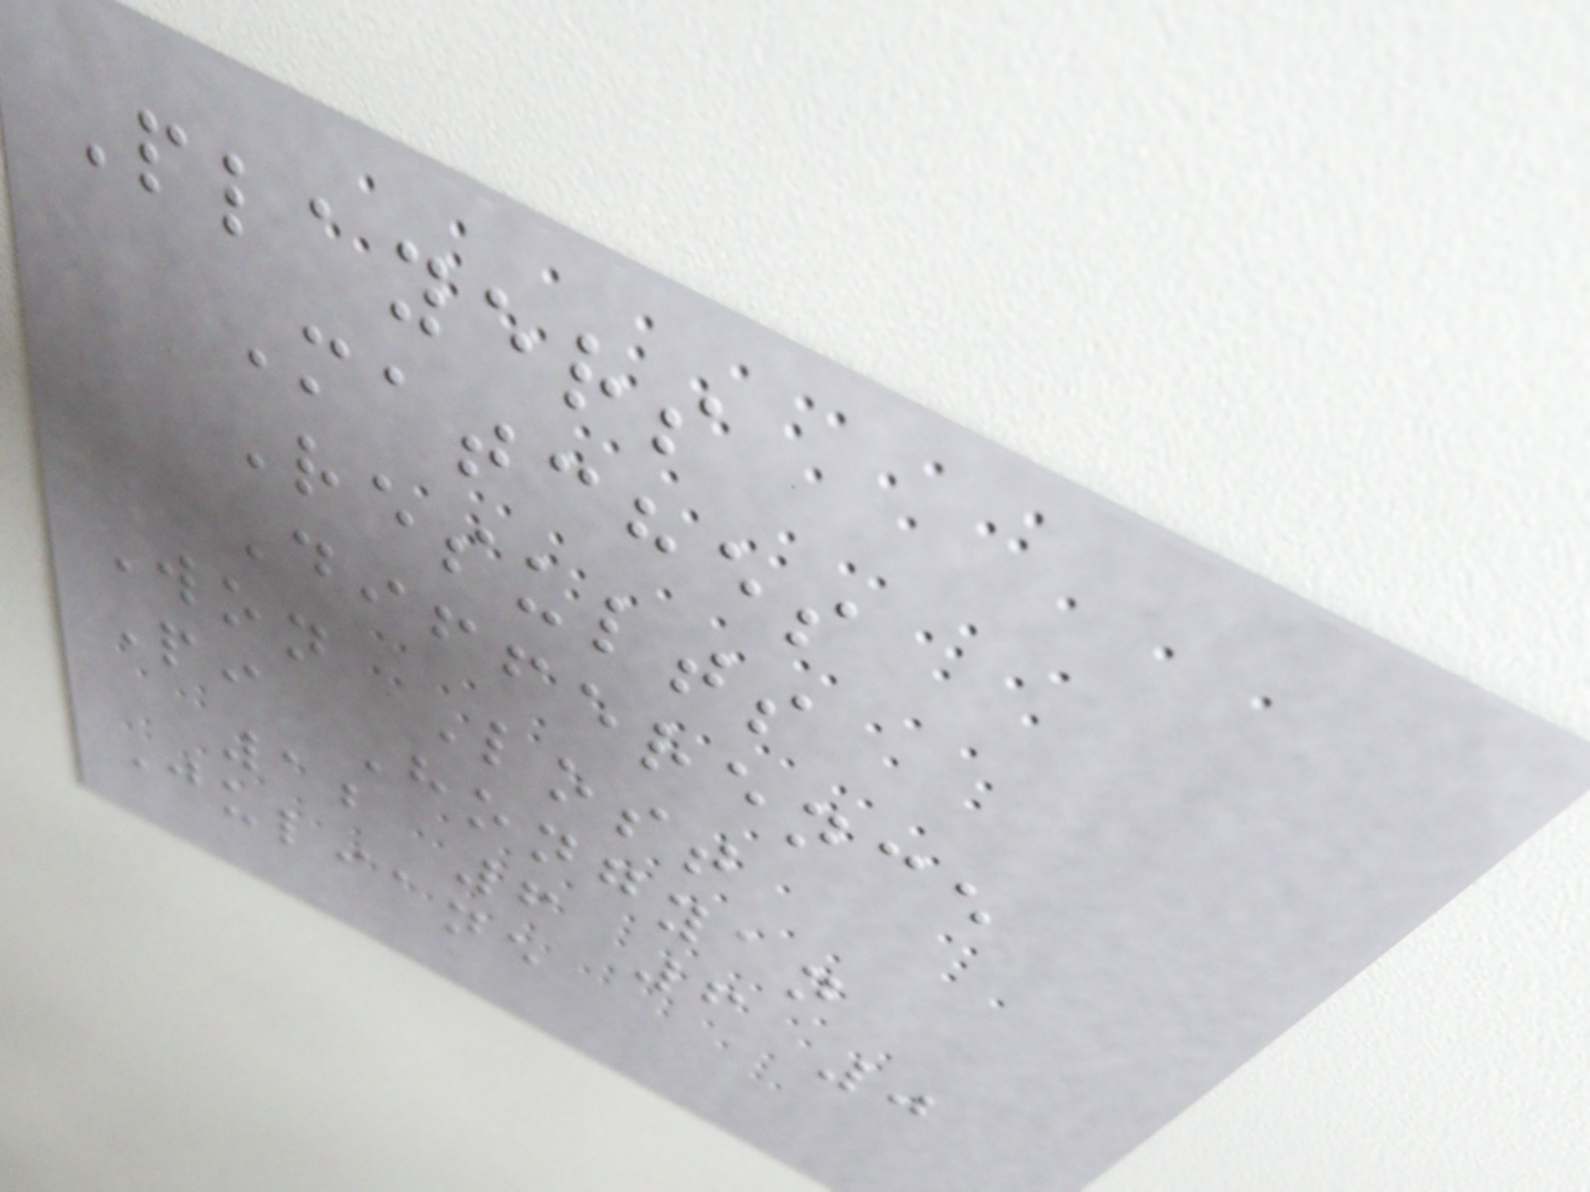Players
Matches
Results
Difference
Won Lost
Pi Hongyan
12 6 6 0
Juliane
